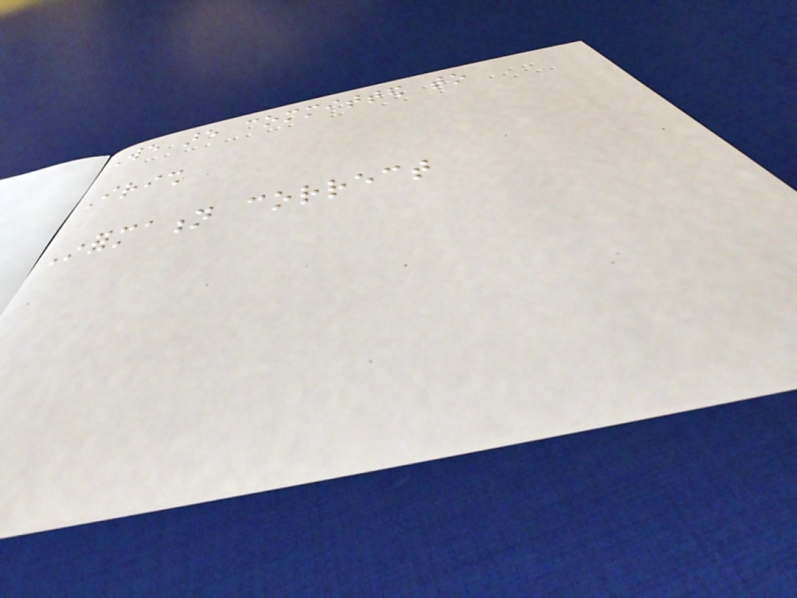We are committed to
Irish
Information correct
